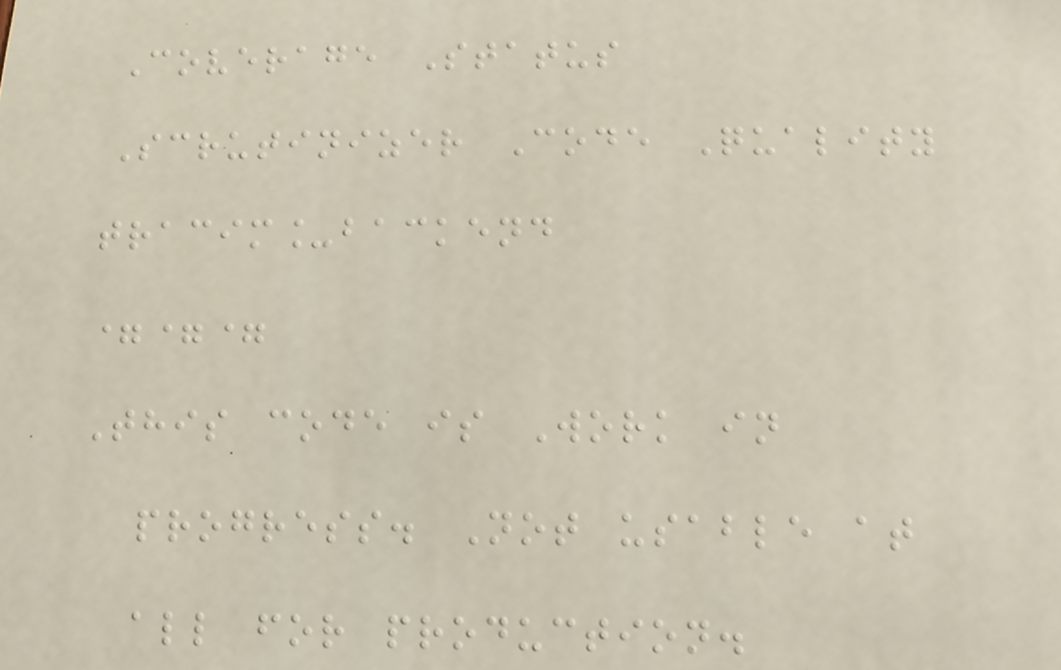Coverage Status
Scrutinizer Code Quality
tracim_backend
===
This code is Work in
progress. Not usable at
all for production.
